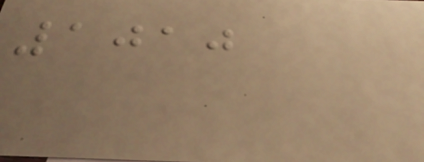1010
